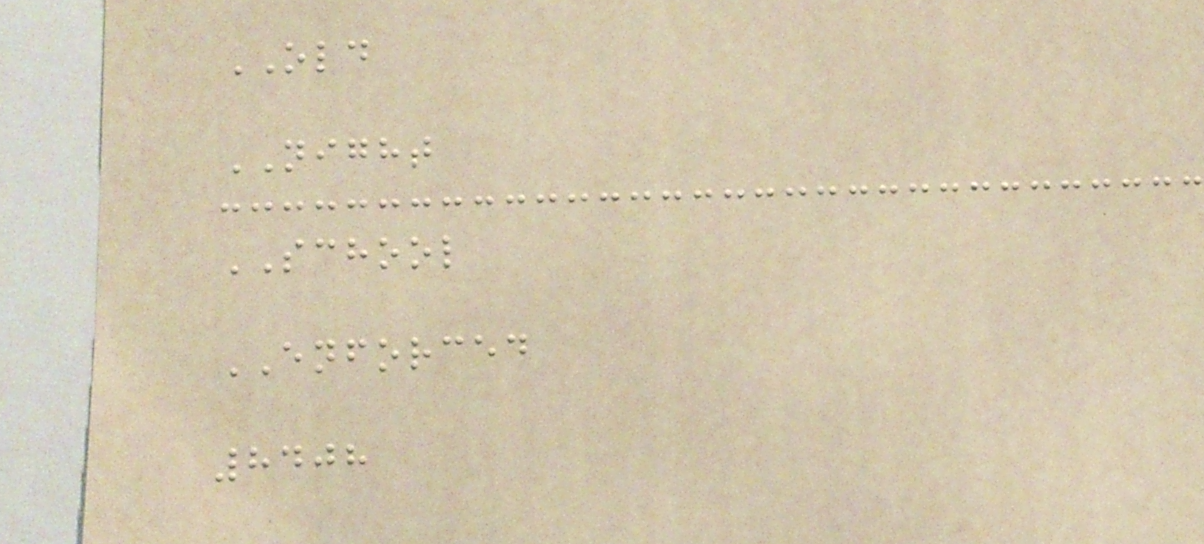OLD
NIGHT
SCHOOL
ENFORCED
8408
